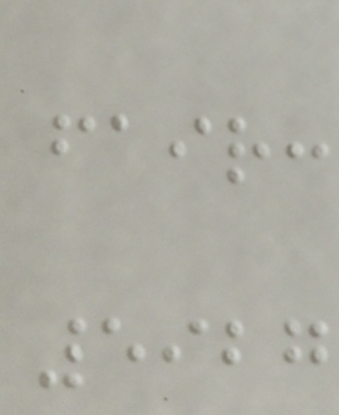fair:
5927
